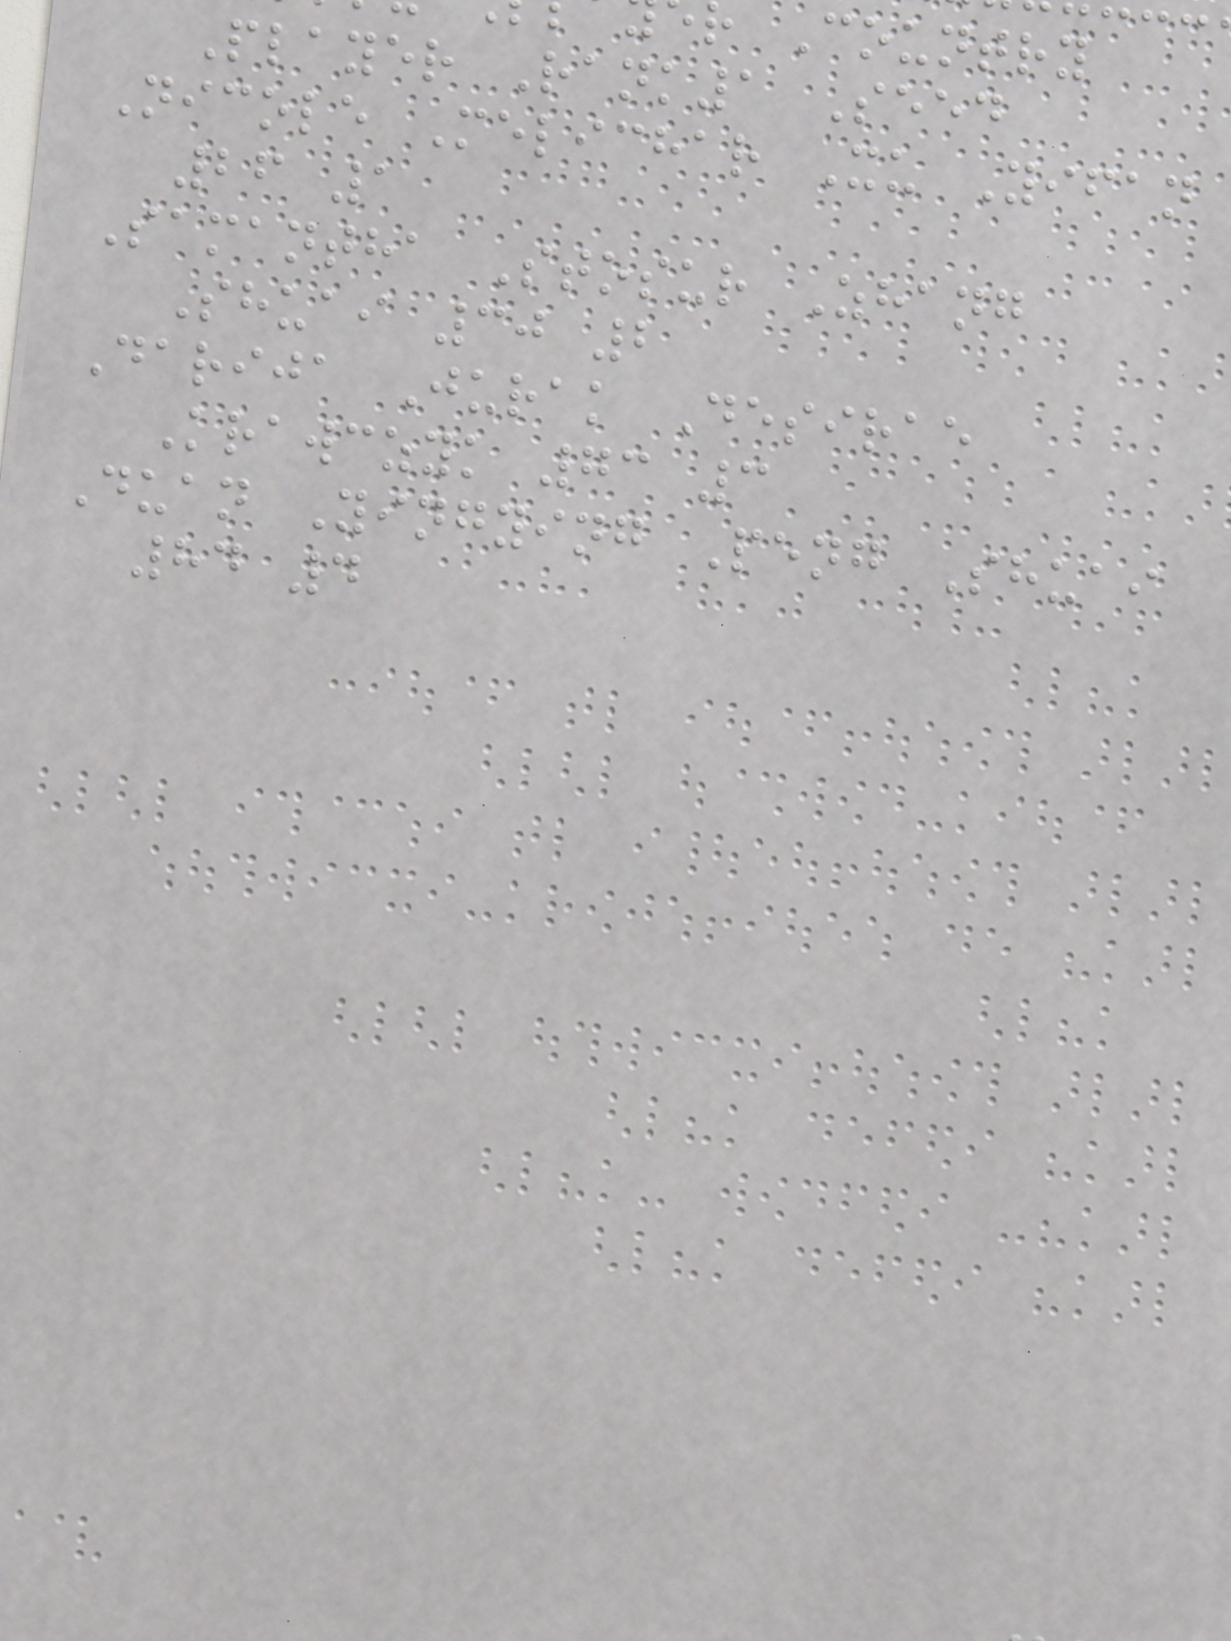Country
Player Rank1 Seed
Nicole Melichar Xu Yifan
26 1
Samantha Stosur Zhang
Shuai 30 2
Darija Jurak Desirae
Krawczyk 73 3
Duan Yingying Peng Shuai
84 4
